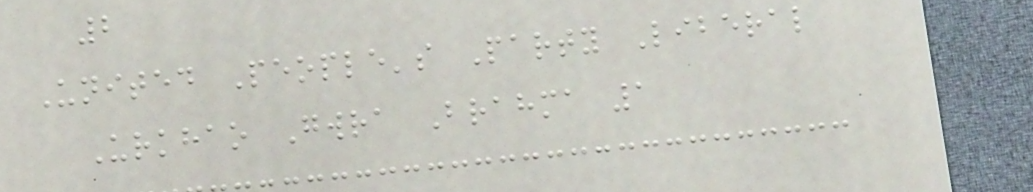2
United People's Party Liberal
Urkhao Gwra Brahma 1
